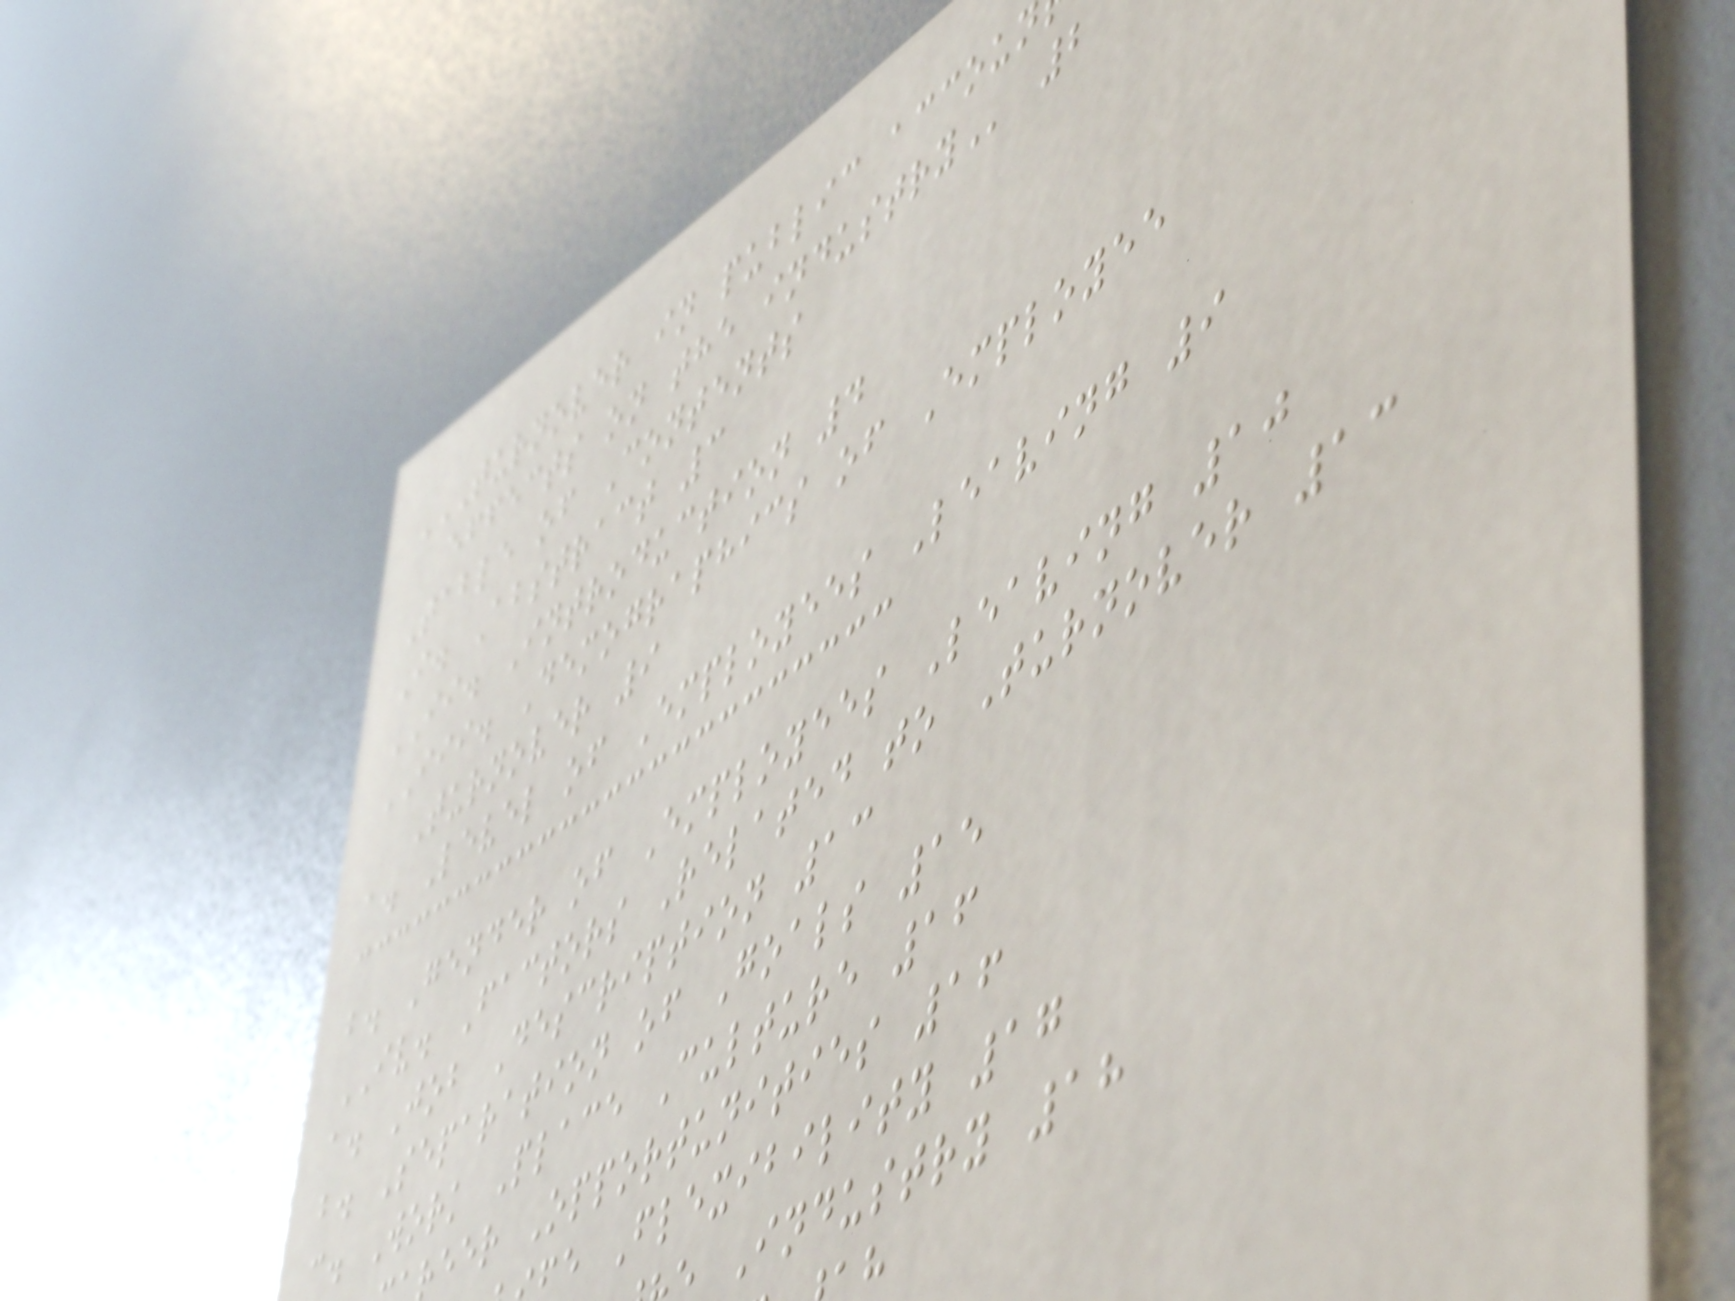effects on the
Table of Contents
I. Abstract 3
II. Introduction 4
III. Demographics of Employee
Turnover 9
a. Level of Employees Leaving 9
b. Gender of Employees Leaving 10
IV. Factors Related to Turnover 13
a. Job Description 13
b. Separation of Goals 15
c. Work Place Culture 16
reer Opportunities 16
e Flexibility 17
Industry 18
